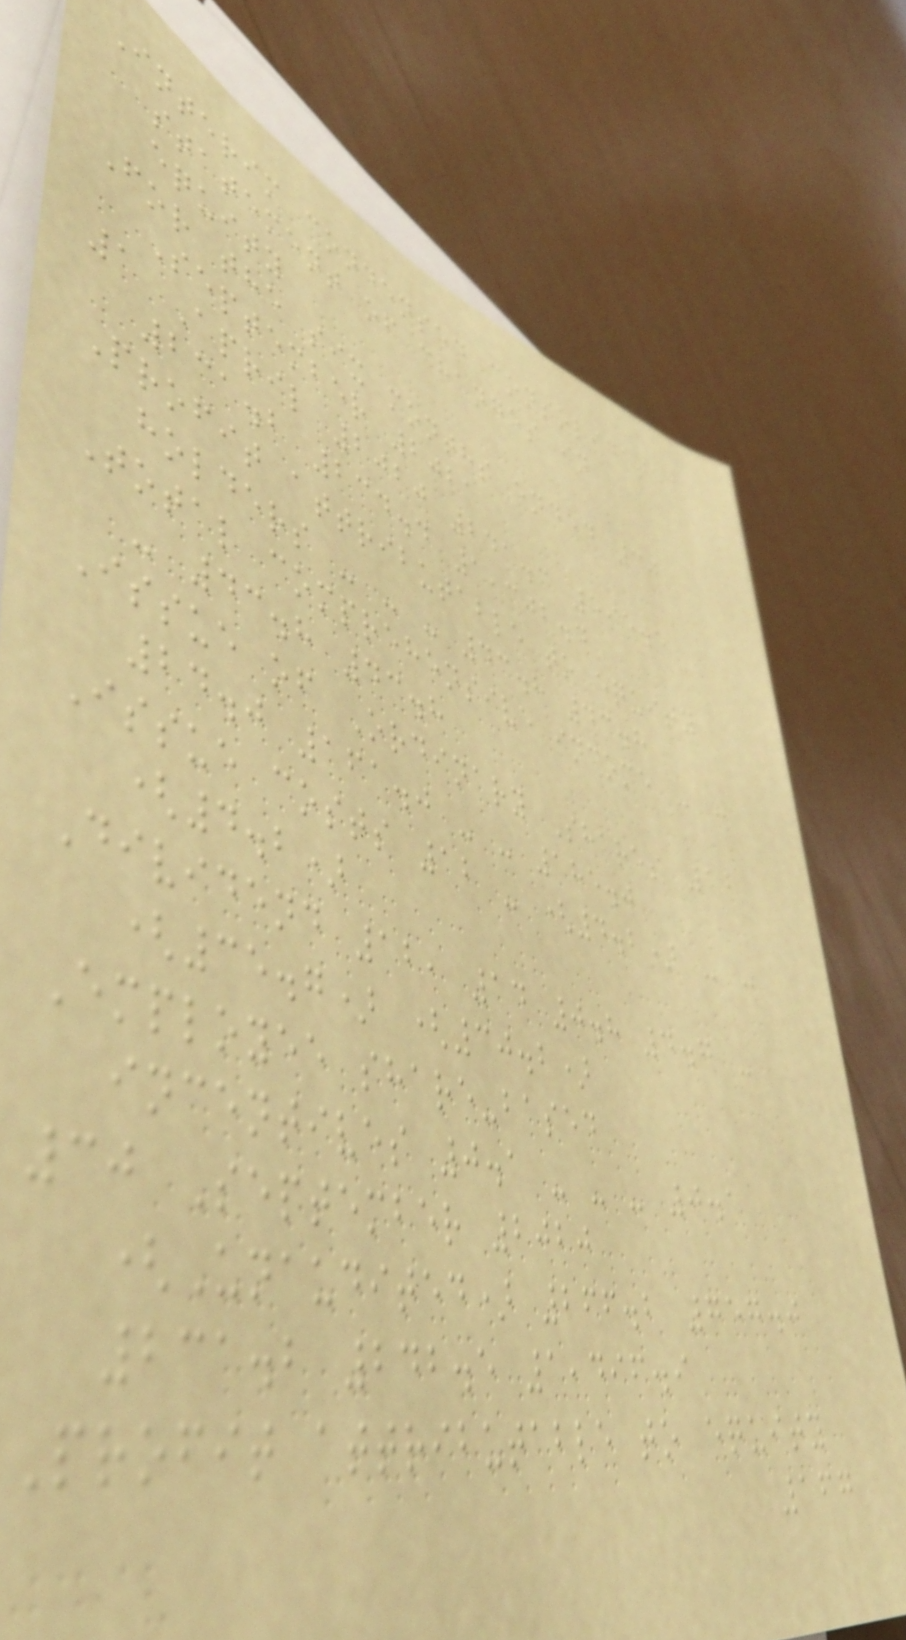Interim condensed consolidated
statement of changes in
equity
For the six months ended 30
September 2021
1 April 2020 241.3 595.5
231.2 234.4 1,302.4
Profit attributable to equity
holders - - - 43.8 43.8
Total comprehensive income - -
- 43.8 43.8
Issue of Ordinary Shares 12
24.0 161.0 - - 185.0
Issue costs 12 - (4.2) - -
(4.2)
Dividend 12, 14 0.8 4.7 -
(35.7) (30.2)
Employee share-based
incentives 0.1 - - - 0.1
30 September 2020
(Unaudited) 266.2 757.0
231.2 242.5 1,496.9
Profit attributable to equity
167
